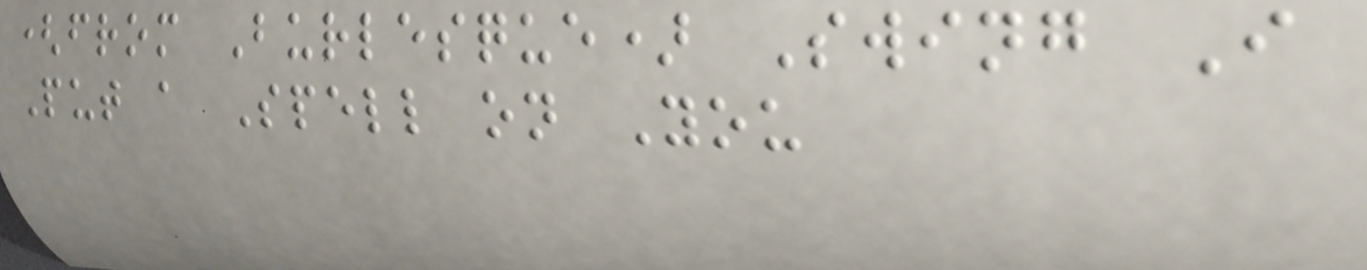(from Burlesque) Swing I
Put a Spell on You
